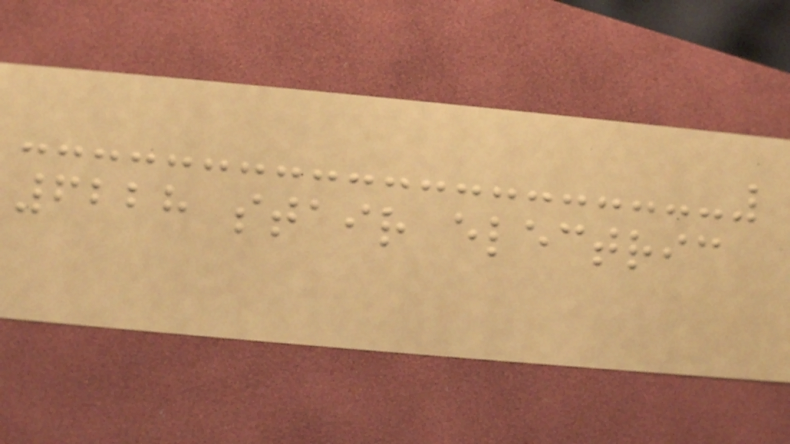6228 stair electric
